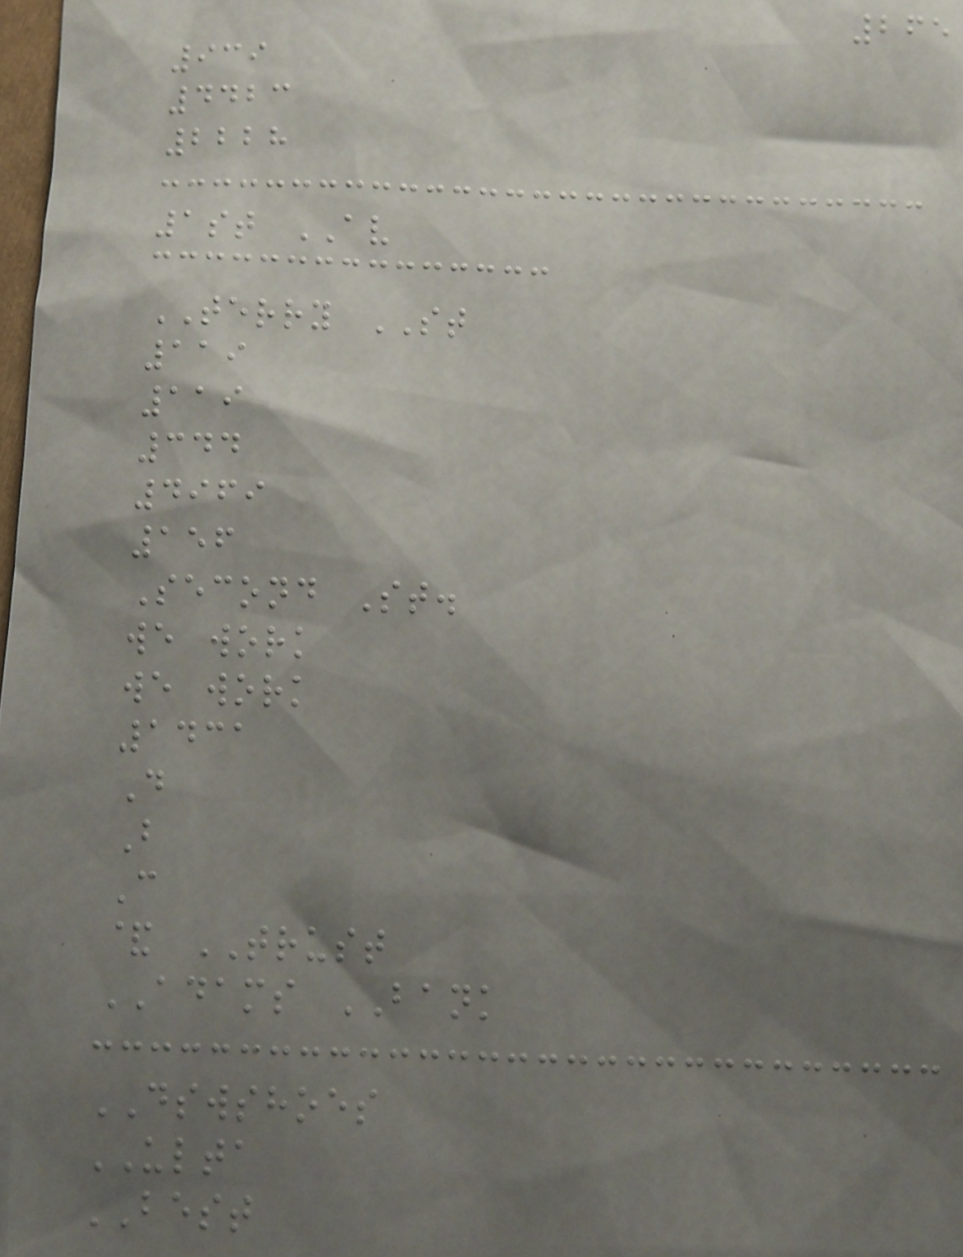265
939
4423
2228
1st AV
TERRY ST
119
119
344
4969
156
Second St.
we work
we work
1431
D
B
C
& TRUST
ADAMS BANK
DSWSHOES
ULTA
BEST
